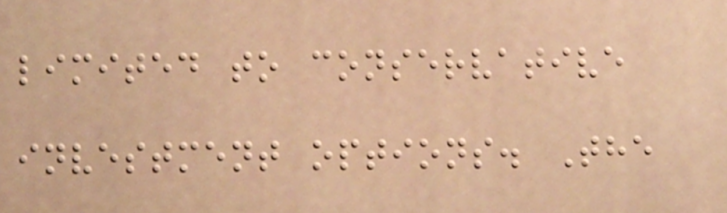limited to conservative
investment options. The
